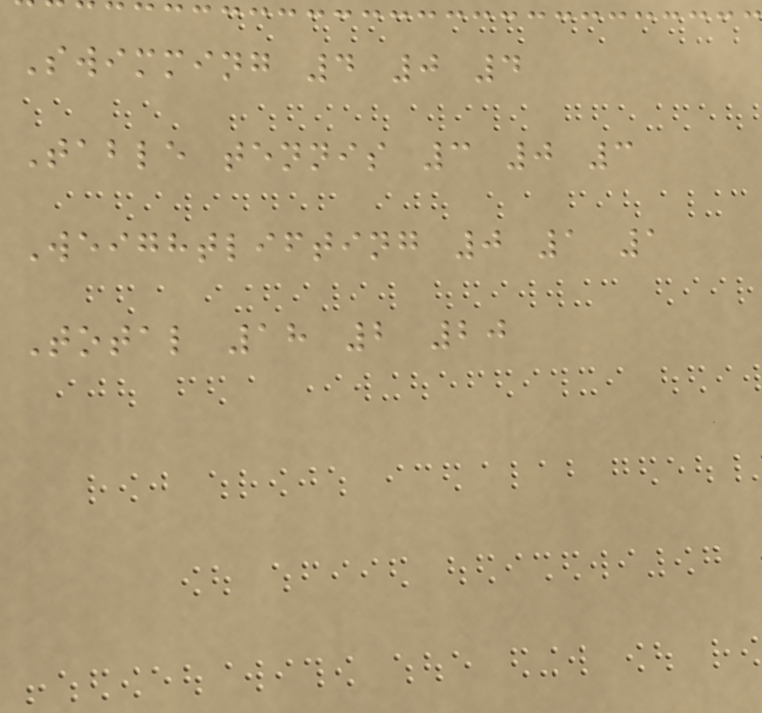Swimming 4 0 4
Table tennis 3 0 3
Weightlifting 0 1 1
Total 18 2 20
